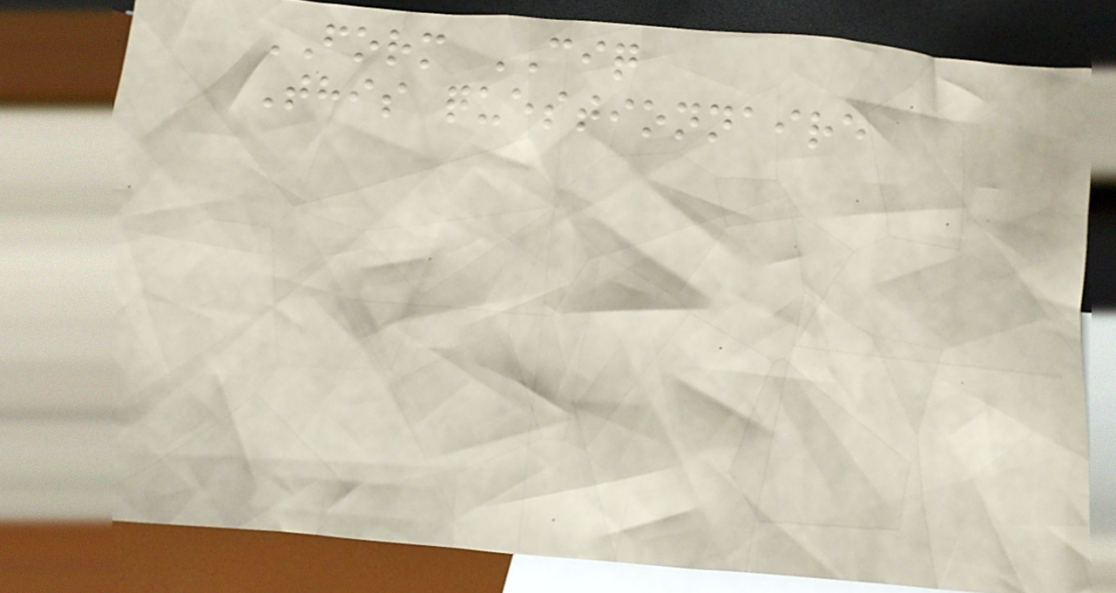FORM CIQ
This questionnaire
